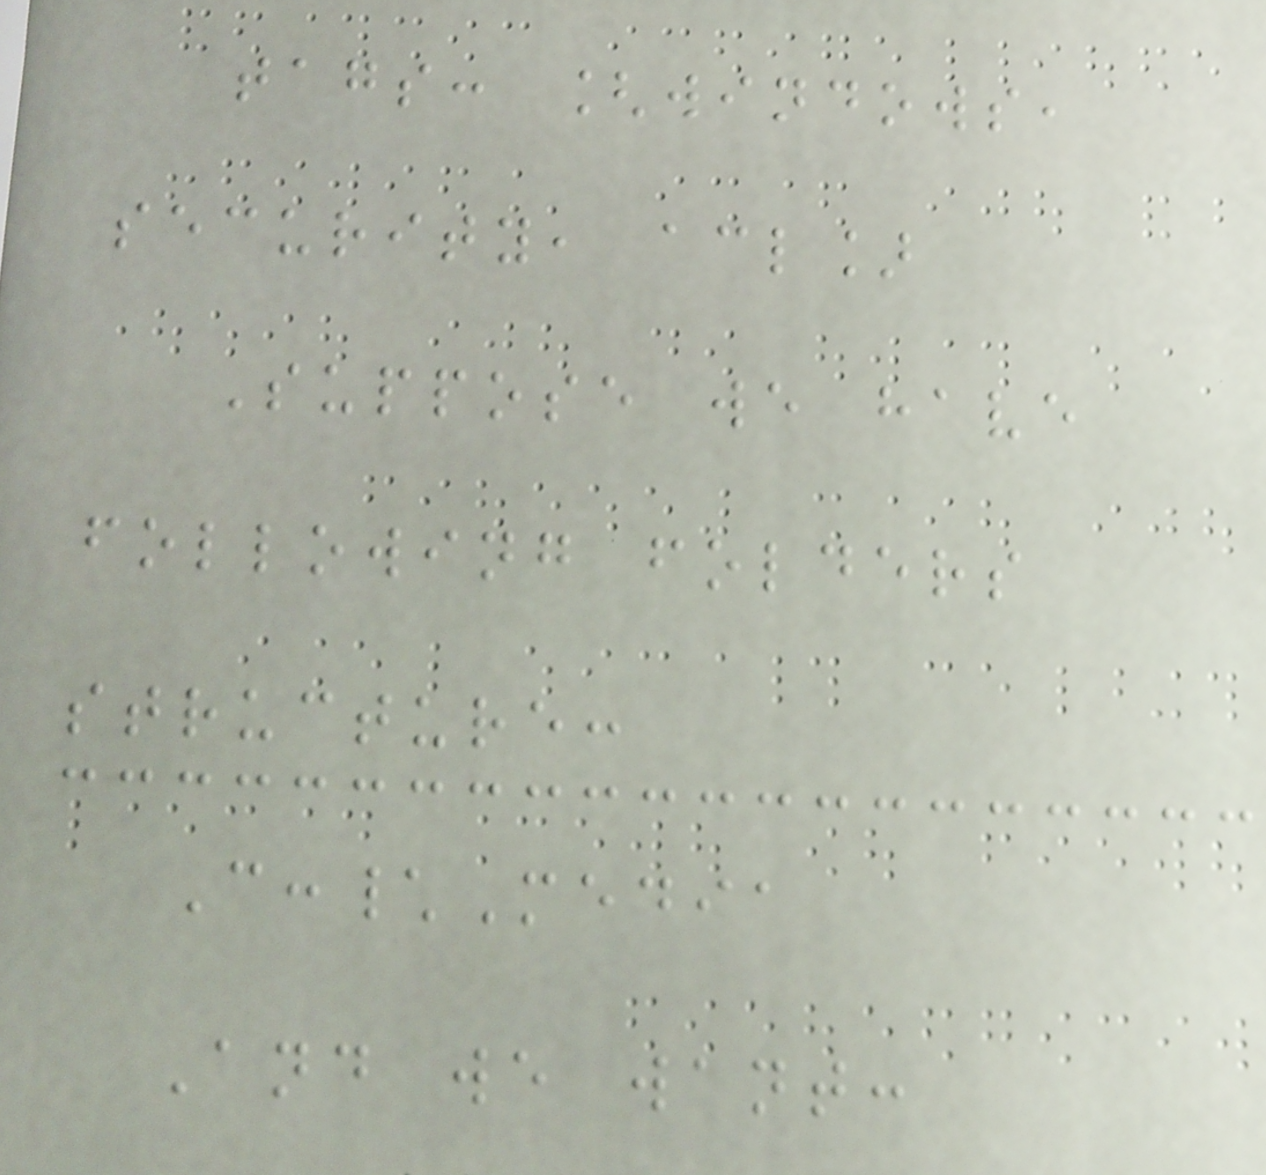tags: [windows,
security, acl]
Suppose we have
following folders
structure:
C:\Media
And we want:
